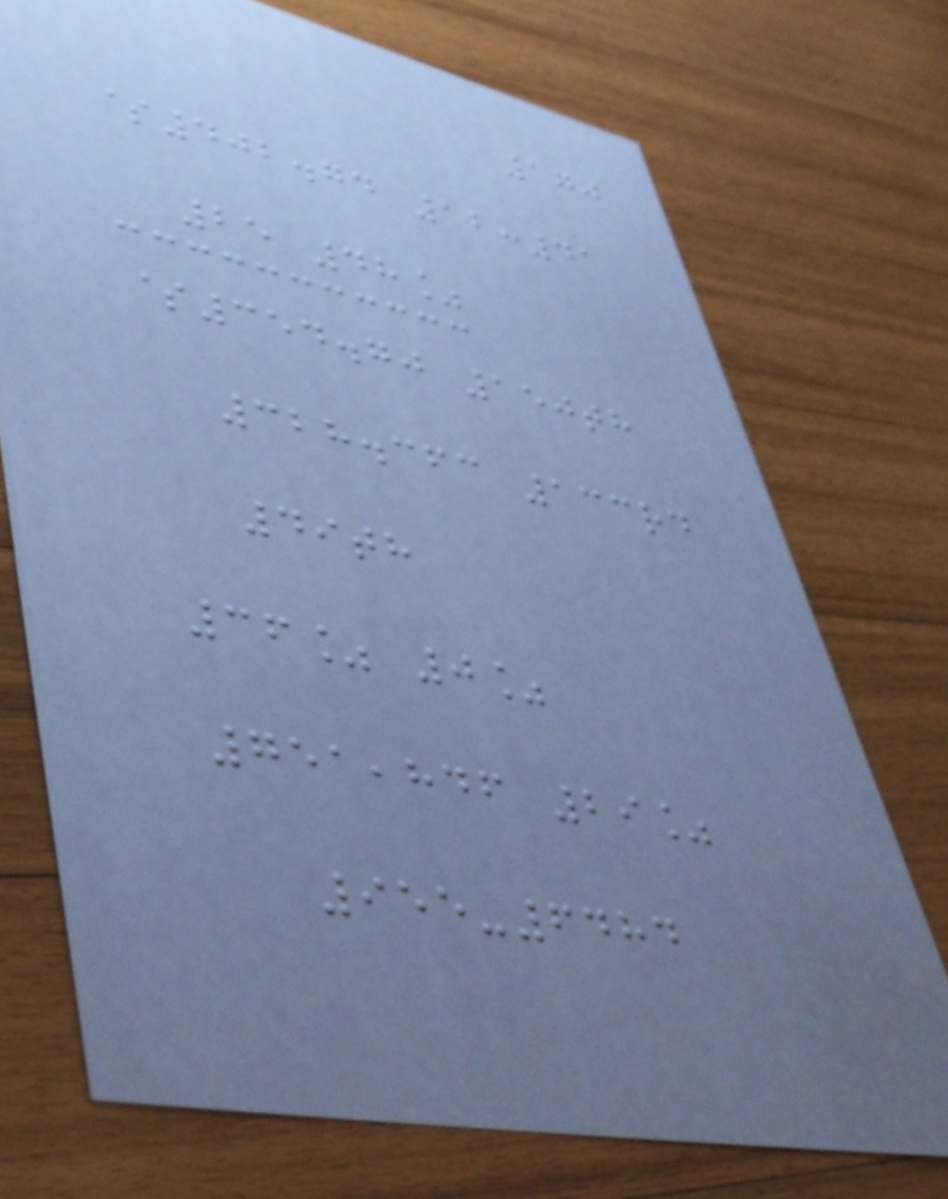170
$402.74 12:41
25 48%
$354.70 150th
328.363 133rd
49th
36% 0%
751,846 29%
955-6484
